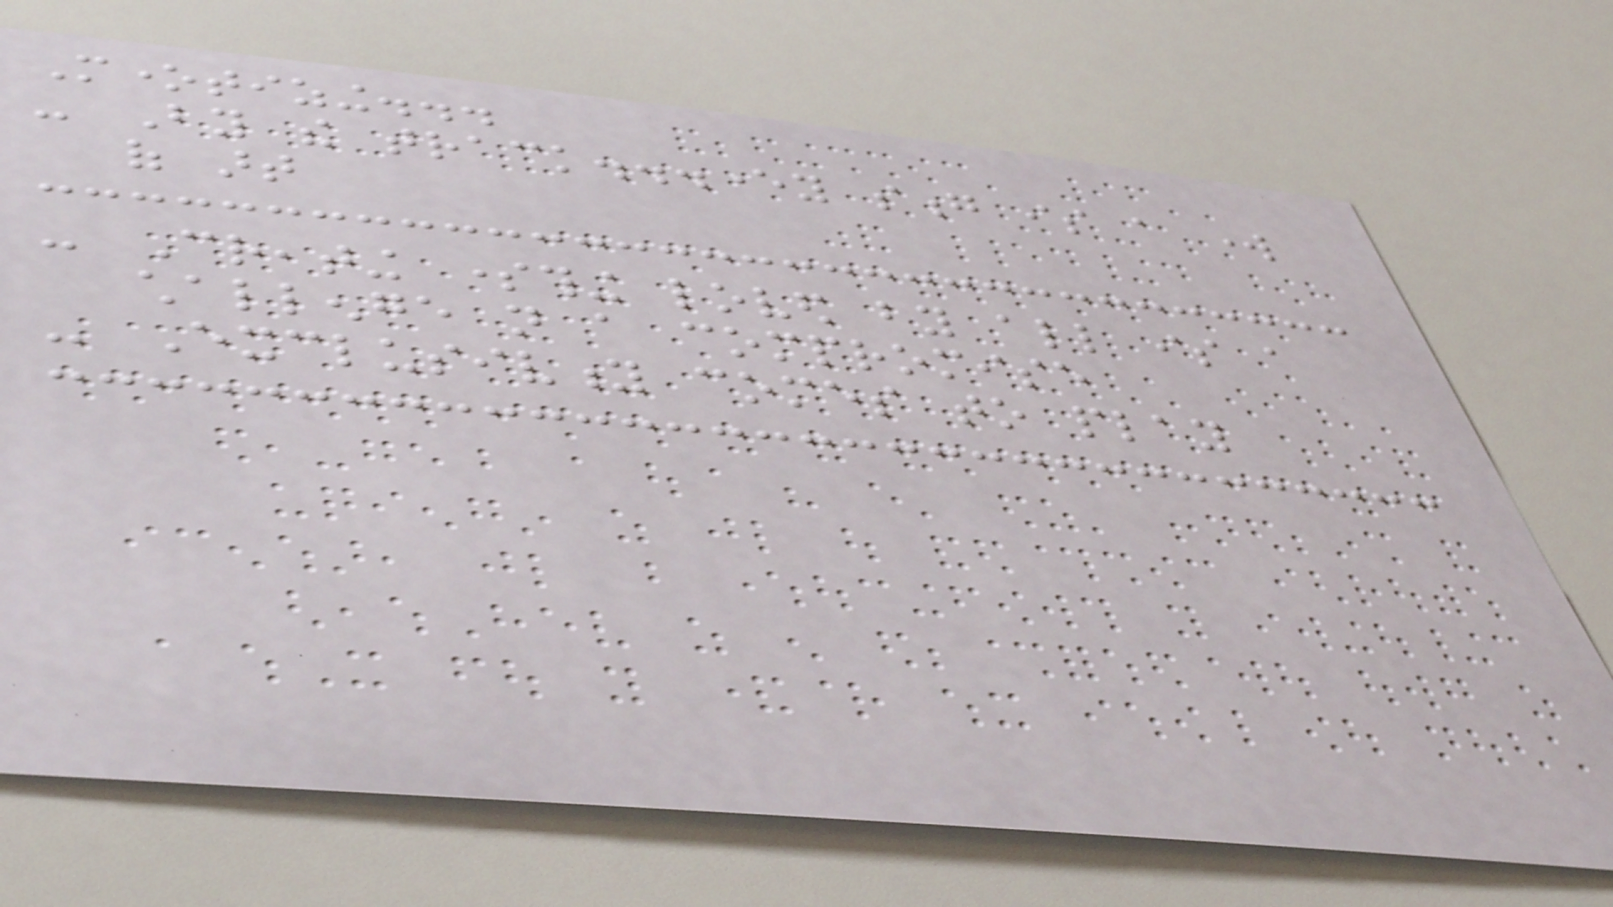Monetizing...
- By the track...every song is a work
of art
- Creating something loved by all is a
challenge not a compromise
- Exclusivity comes to play
